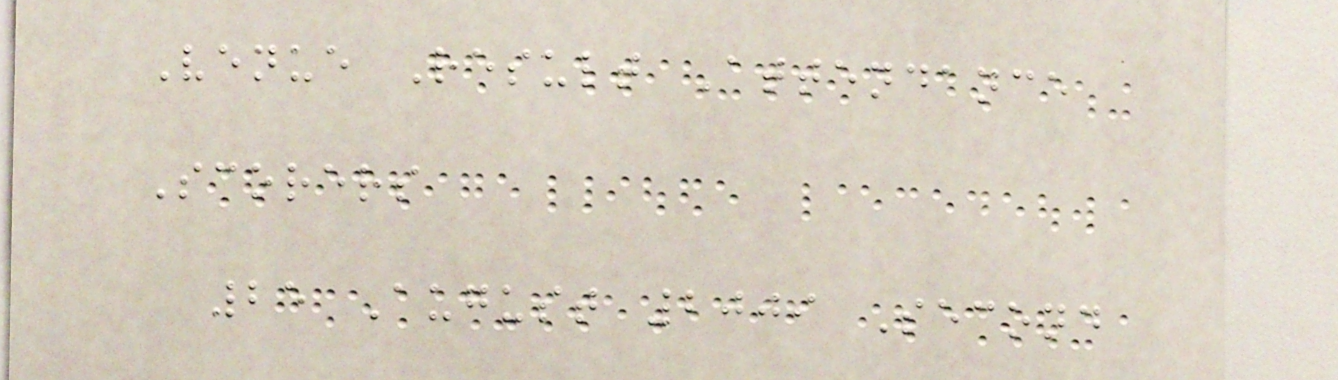Venue Result Attendance
Scorers
25 August 2009 Second
